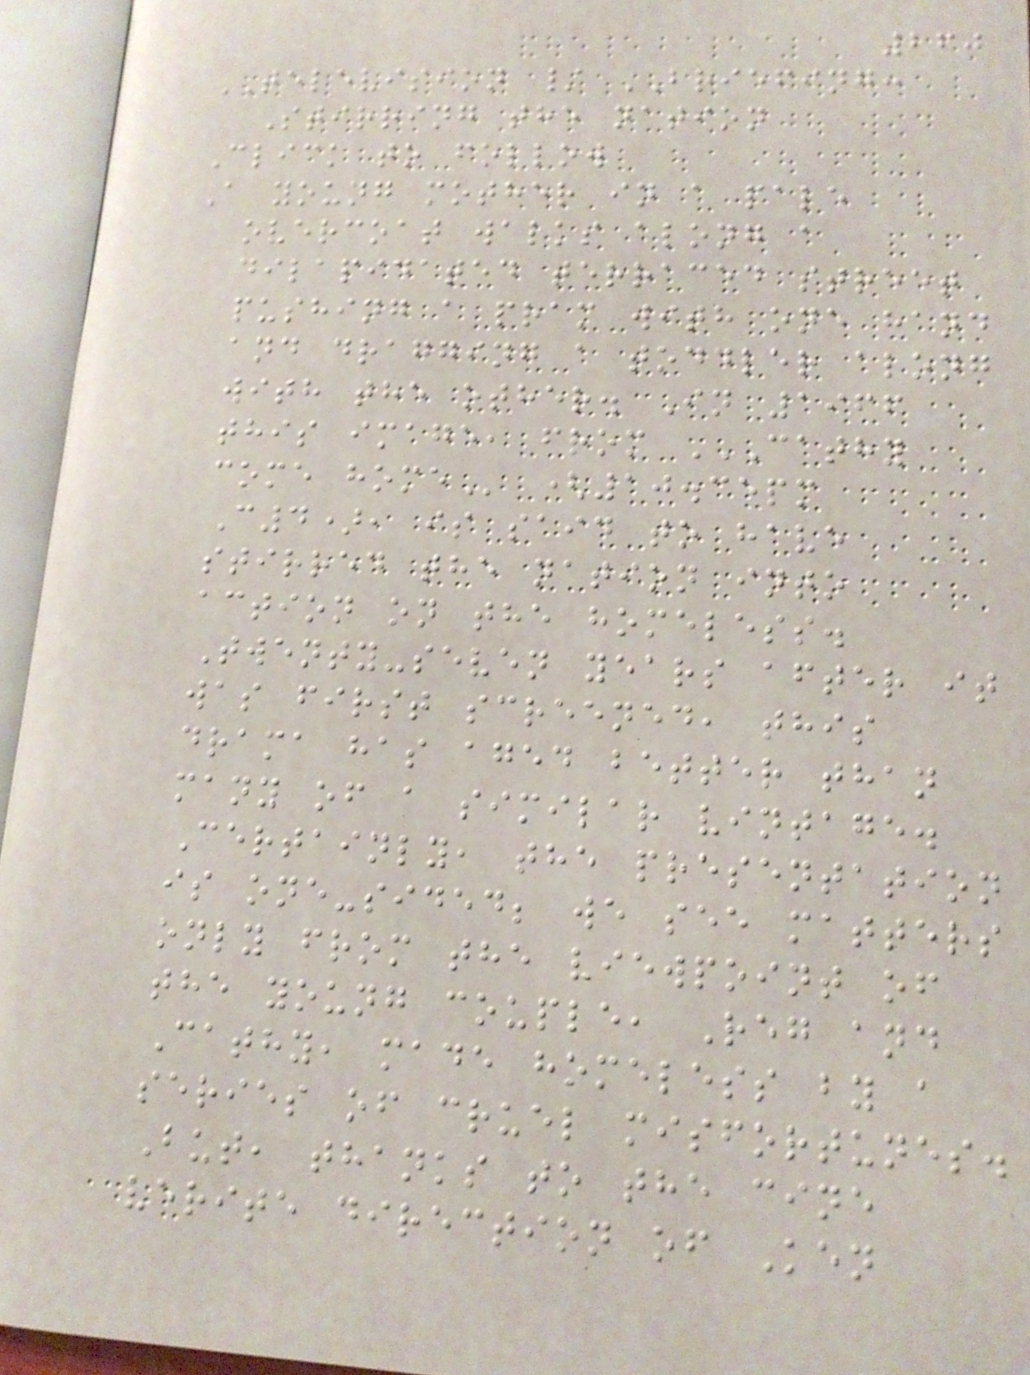260
TELEVISION / BRIEFING:
Stirring the nation
Click to follow
A young mother in a pale
overcoat walks along a
dilapidated terraced street
pushing a pram with one hand
and dragging a toddler along
with the other. In 1966
this image, from CATHY
COME HOME (10.35pm
C4), is said to have
stirred the nation into
action on the homeless.
Twenty-seven years after it
was first screened, this
drama has aged better than
many of a similar vintage.
Certainly, the presentation
is one-sided; we see matters
only from the viewpoint of
the young couple, Reg and
Cathy, made homeless by a
series of cruel misfortunes.
But, thanks to the cine
verite direction of Ken
